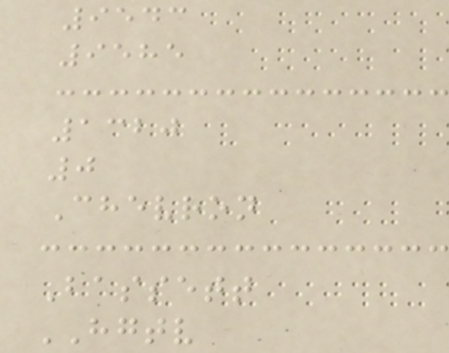9543
9585
1320
0
Chevron
Bassett
HGTV
